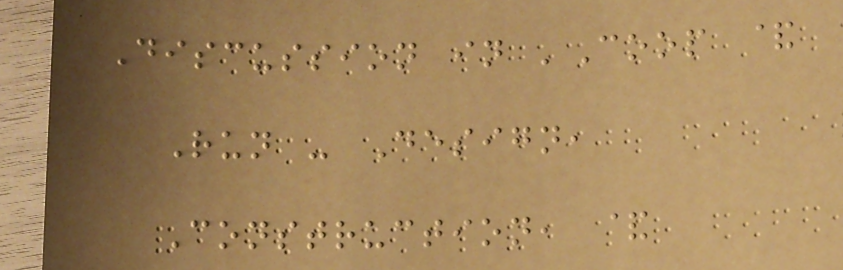Discussion in 'Coop &
Run - Design,
Construction, &
